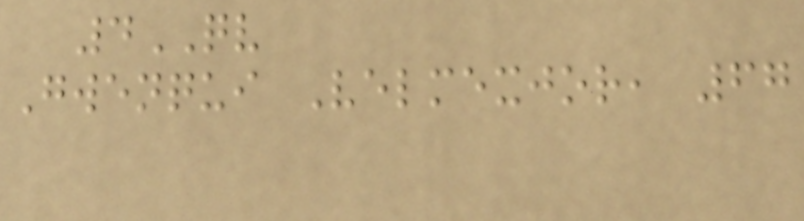4QV
Gwenqui Velmexjor, 67
